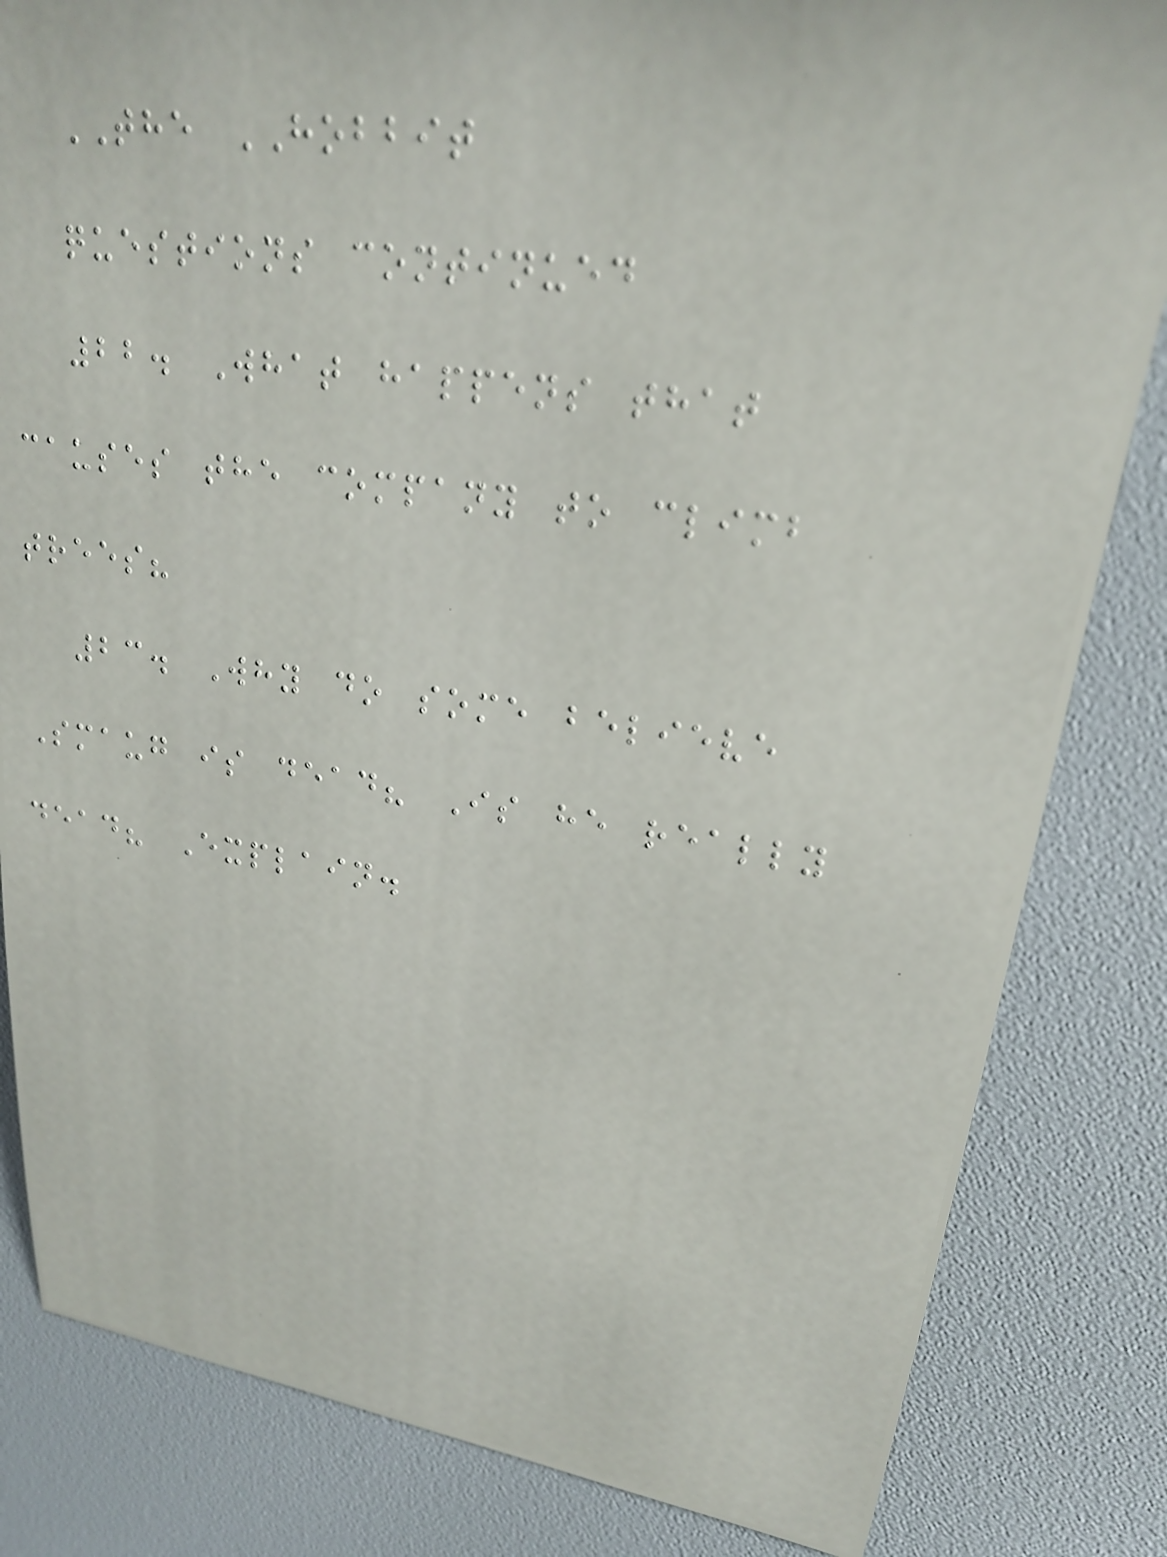THE HOBBIT
questions continued
22. What happens that
causes the company to climb
trees?
23. Why do some believe
Smaug is dead? Is he really
dead? Explain.
